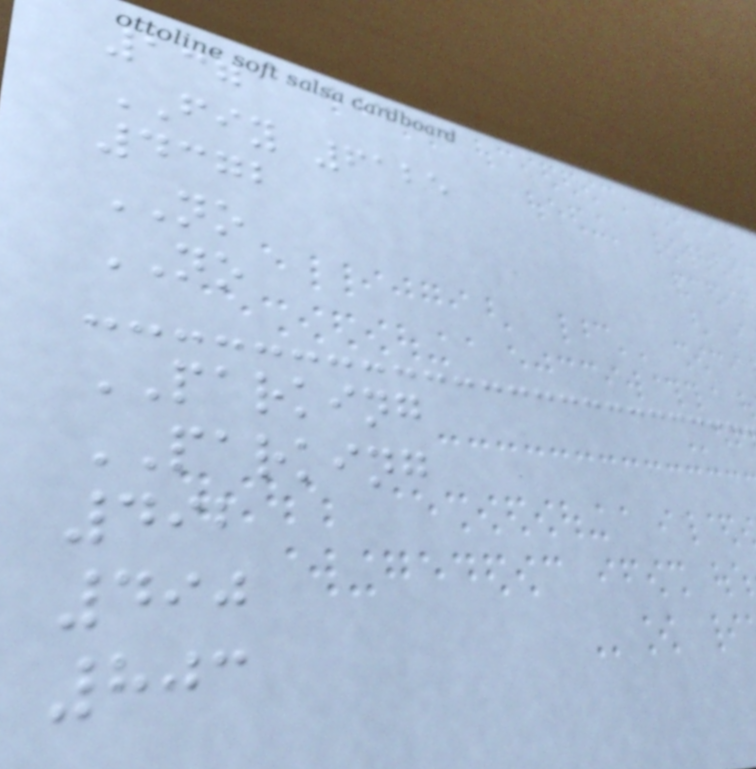137
FIY 6125
4372
NO
NO
PARKING
PARKING
492
490
803
